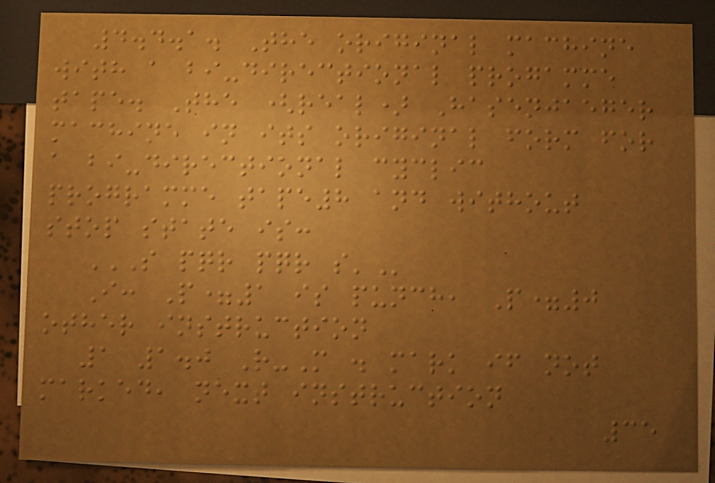4.4.1. The original machine
with a bi-directional progamme
tape. The (real) Hasenjaeger
machine in its original form for
a bi-directional cyclic
programme tape8 and without
stop state is:
S PQR PQR S'
I: P=1 is punch, P=0
other instruction
1 1.0 R-M . mark if not
marked, next instruction
35
